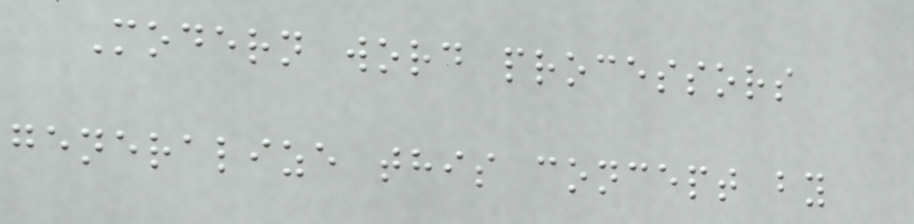Modern word processors
generalize this concept by
